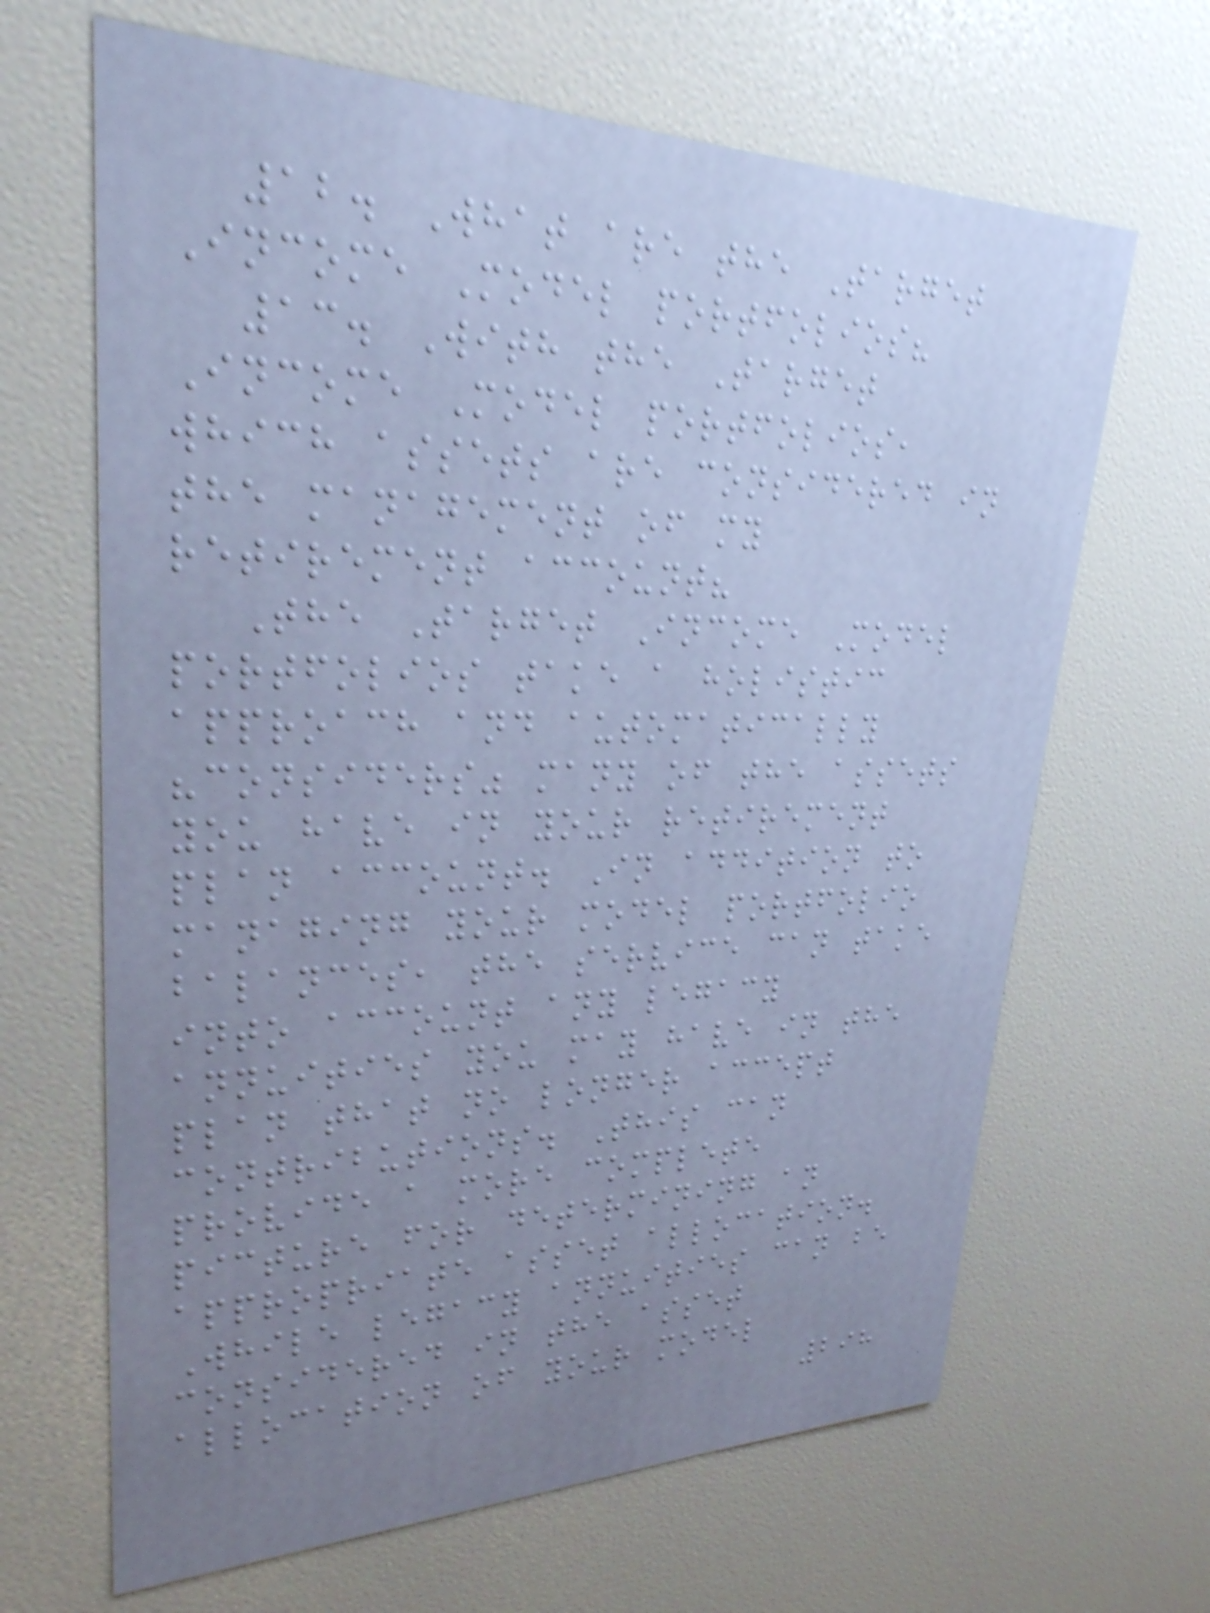12. What are the Target
Income Model portfolios?
13. With the Target
Income Model portfolios,
which assets are considered in
the management of my
retirement account?
The Target Income Model
portfolios take a holistic
approach and automatically
"considers" many of the assets
you have in your retirement
plan account. In addition to
managing your model portfolio
balances, the service can take
into account any legacy
annuities you may have in the
plan that no longer accept
contributions. This can
provide a more complete
picture for determining an
appropriate asset allocation.
While legacy annuities can be
considered in the asset
allocation of your model
298
